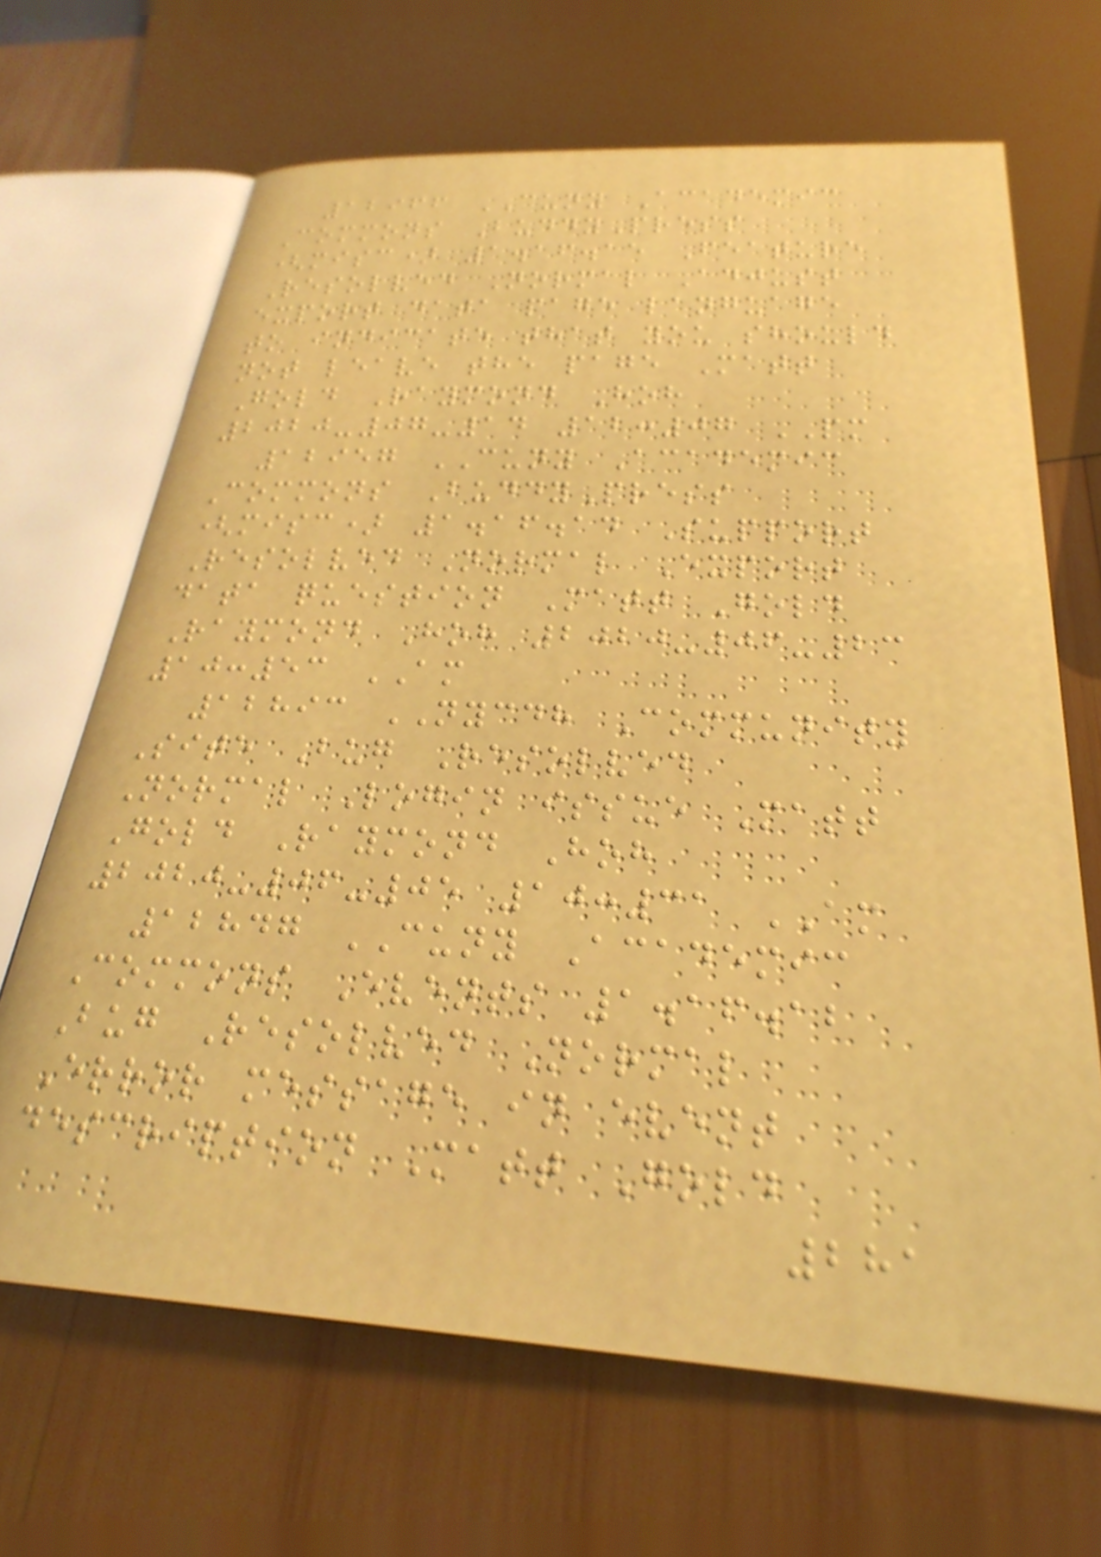12966 CUNY Academic
Commons BuddyPress
(misc) 1.16.15 Feature
Resolved Normal Adjust
export data page language
to indicate that you should
not leave the page Matt
Gold Raymond Hoh
2020-07-14 12:07 PM
12957 CUNY Academic
Commons BuddyPress
(misc) 1.16.14 Support
Resolved Normal Export
data question Matt Gold
Raymond Hoh 2020-06-23
10:53 AM
12893 NYCDH Community
Site Bug Resolved
Normal Login issue Matt
Gold Raymond Hoh
2020-06-05 10:31 AM
12847 CUNY Academic
Commons Events 1.16.12
Bug Resolved Normal
Error message in event
description Matt Gold
281
